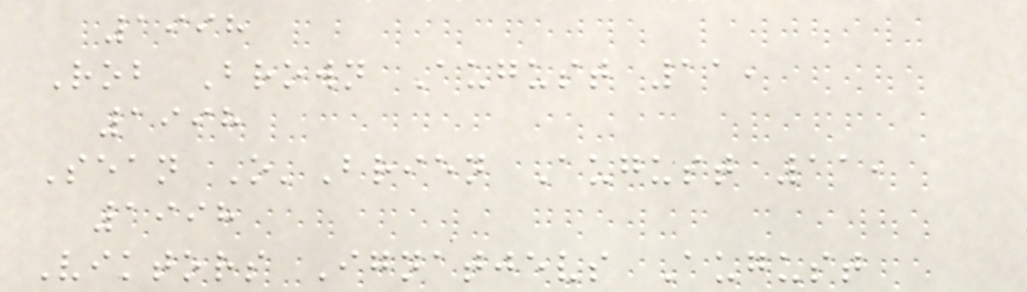1998
Rob Brown August 11,
1998
Sean O'Brien August 11,
1998
Viktors Ignatjevs August
